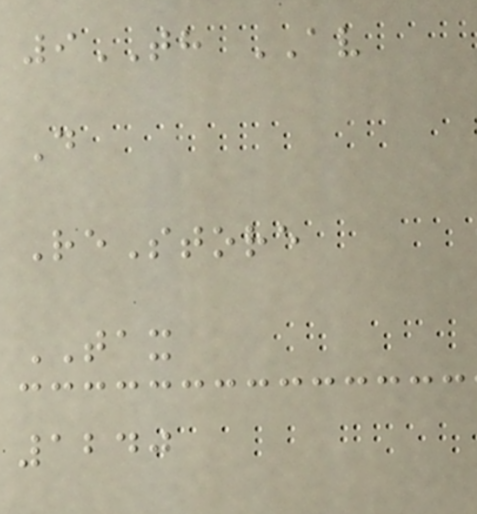9TH AV
D
ReStore
TAX
1240
